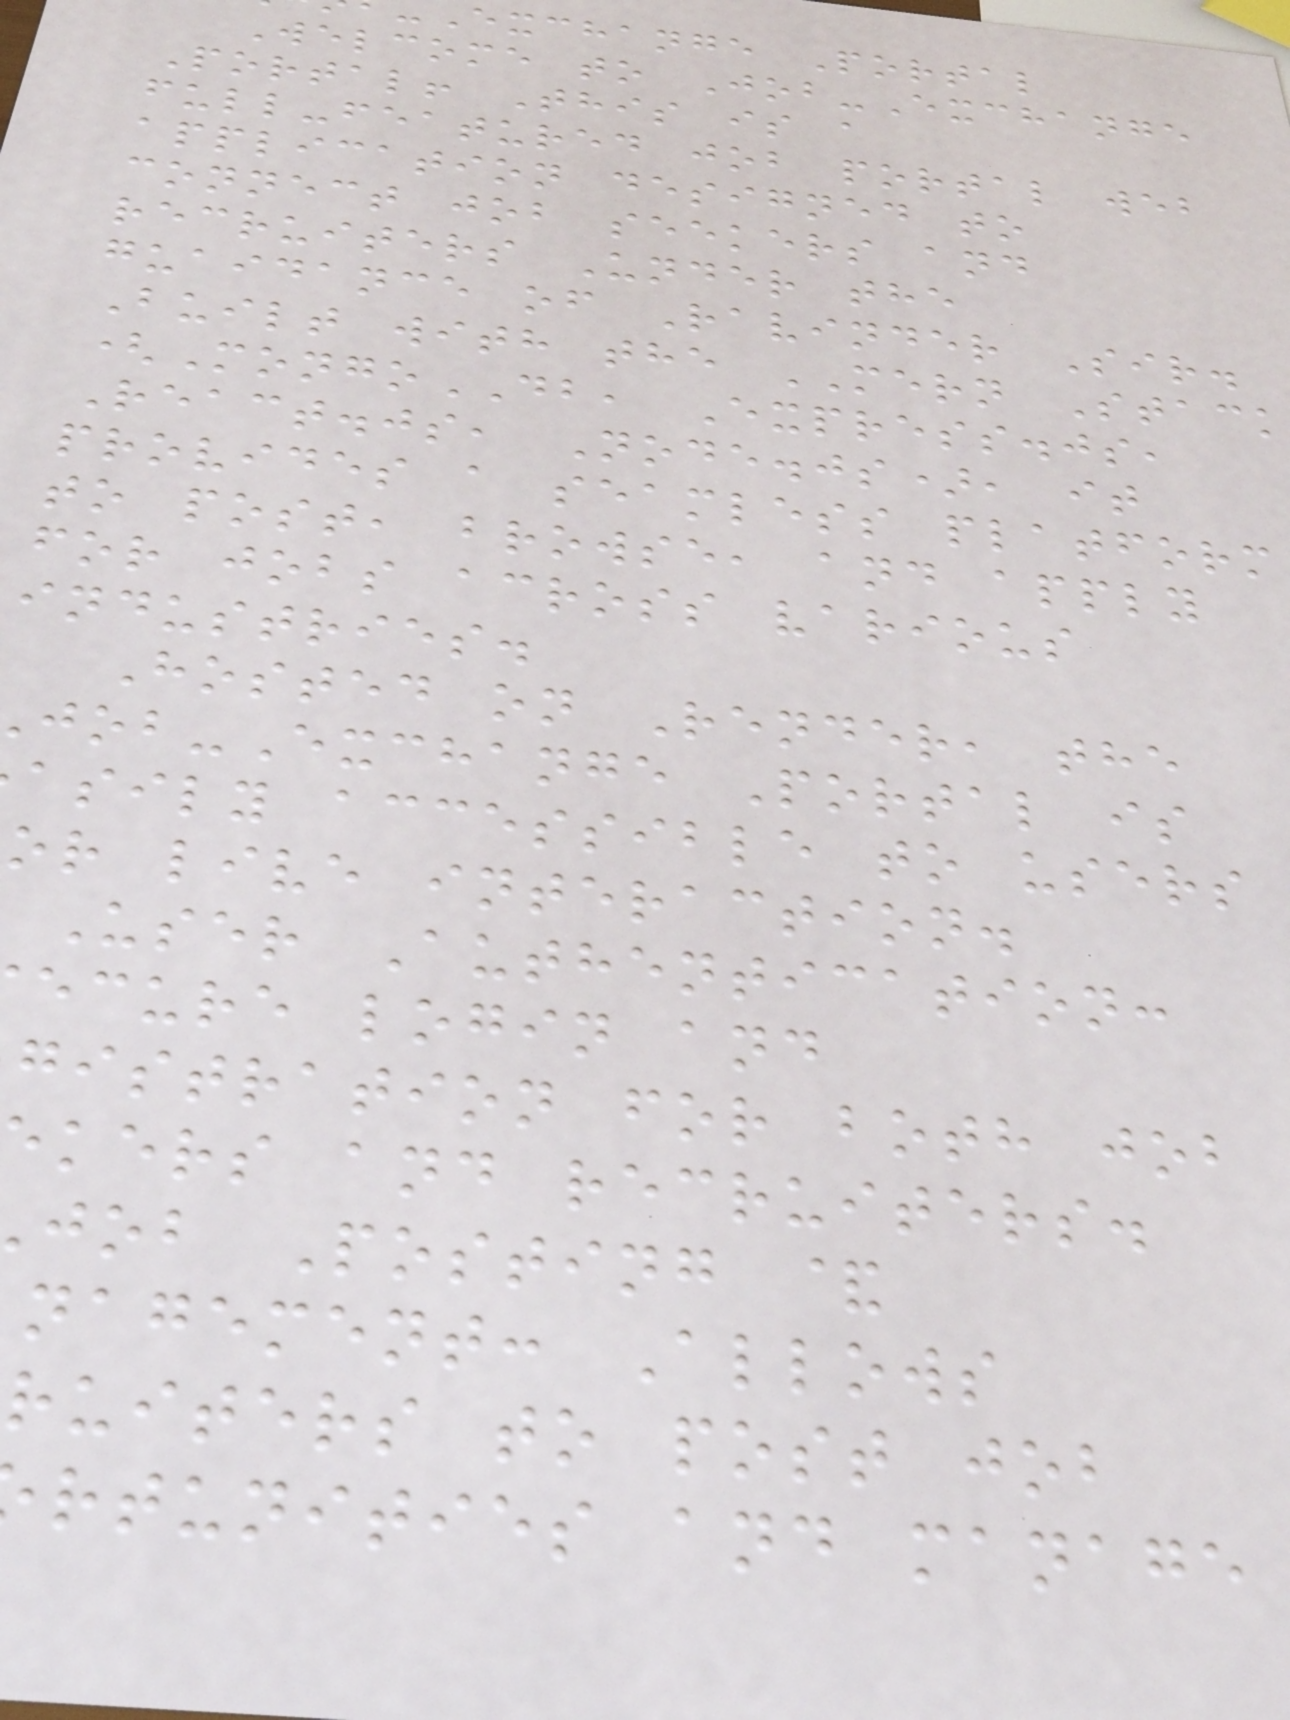Exchange Portal
Welcome to Job-Exchange
Portal! This is a
full-featured job portal web
application designed to
connect job seekers and
recruiters Under the
guaidance of Ravinder Sir.
Built with the MERN Stack
(MongoDB, Express.js,
React.js, Node.js), it
provides a seamless platform
to post, browse, and apply
for jobs across various
industries.
Hosted on Render, the
ob-Exchange Portal is
asily accessible to users
or live interaction.
User Authentication:
ecure login and
gistration for both job
kers and recruiters.
job Posting &
nagement: Allows
ruiters to post job
rtunities and manage
